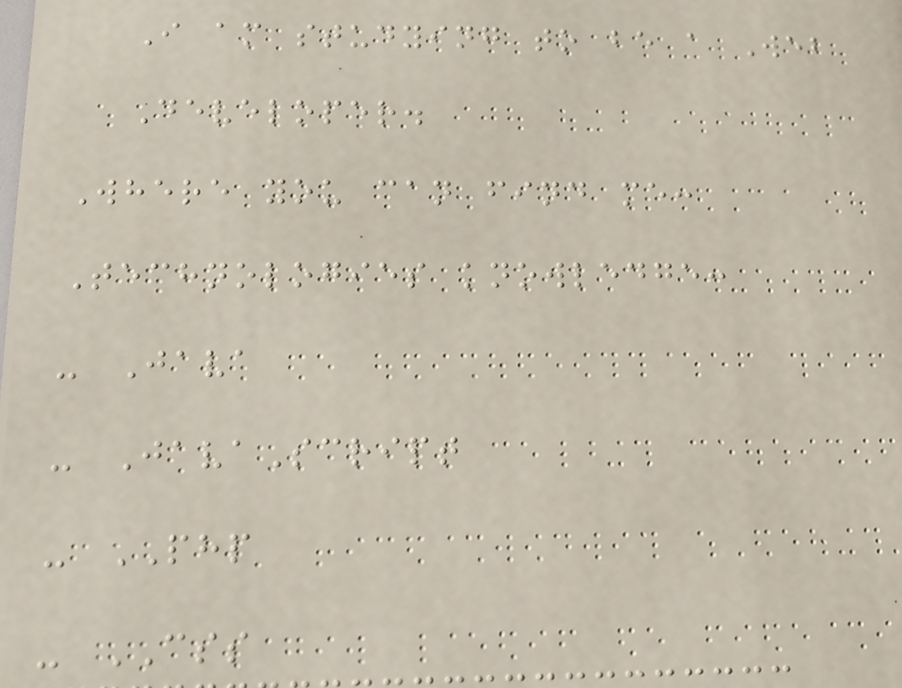I am studying to be a Web
Developer.
Where you can find me:
Technologies knowledge:
- Java
- JavaScript
- PHP
- CSS
